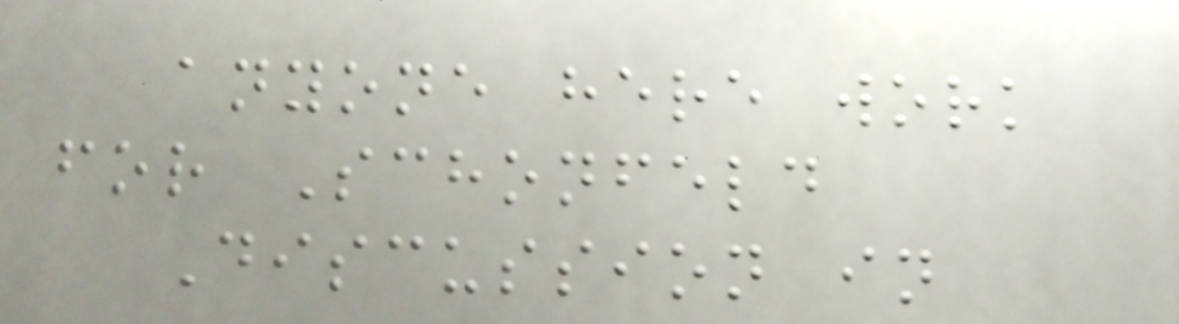anyone here work
for Schonfeld
Discussion in
